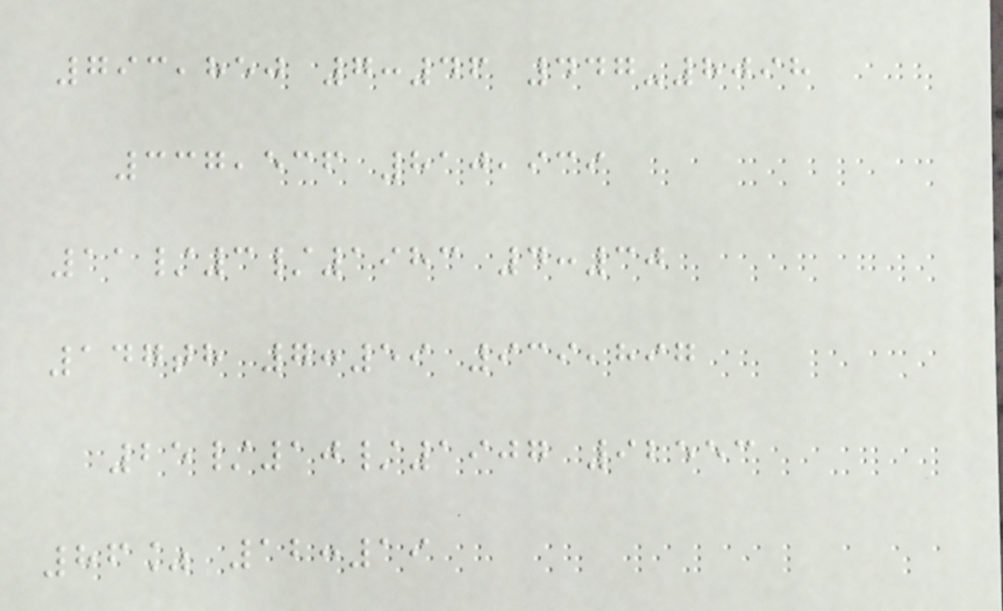793,850 7:46 447-8098
337,536 810,939
11/3/1983 4:30
147th 7:59 939,897
25/10/1907 92553
86% 12:19
